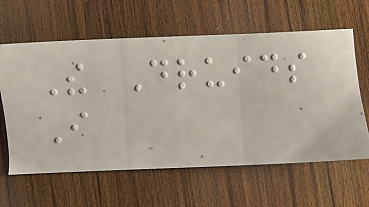The Druids
I
